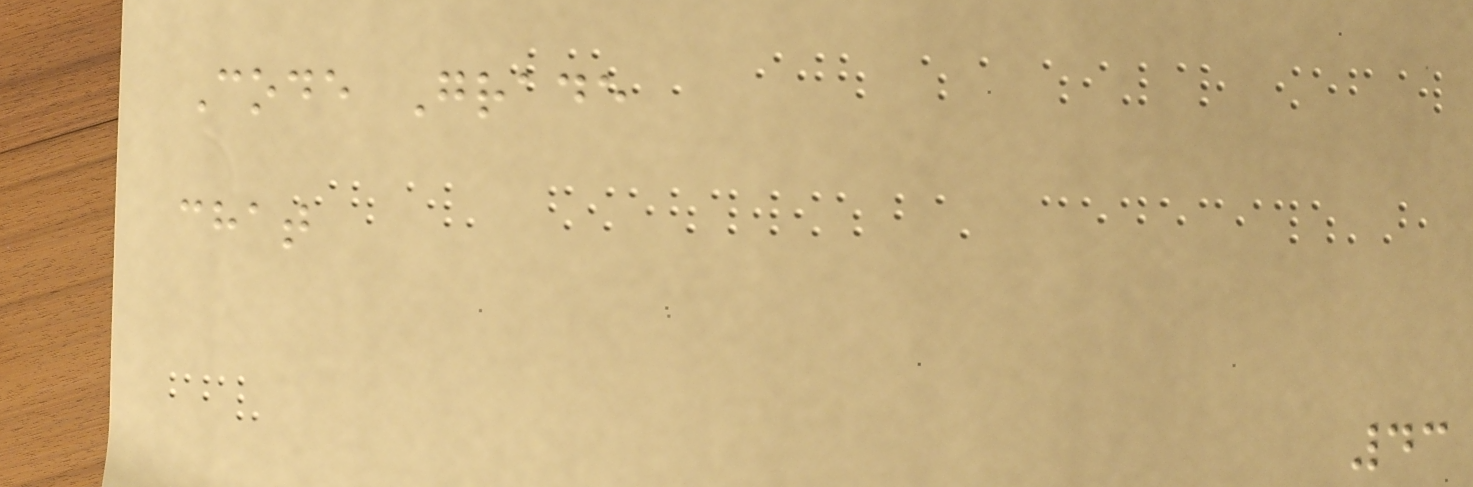Code Grade
chat
43
